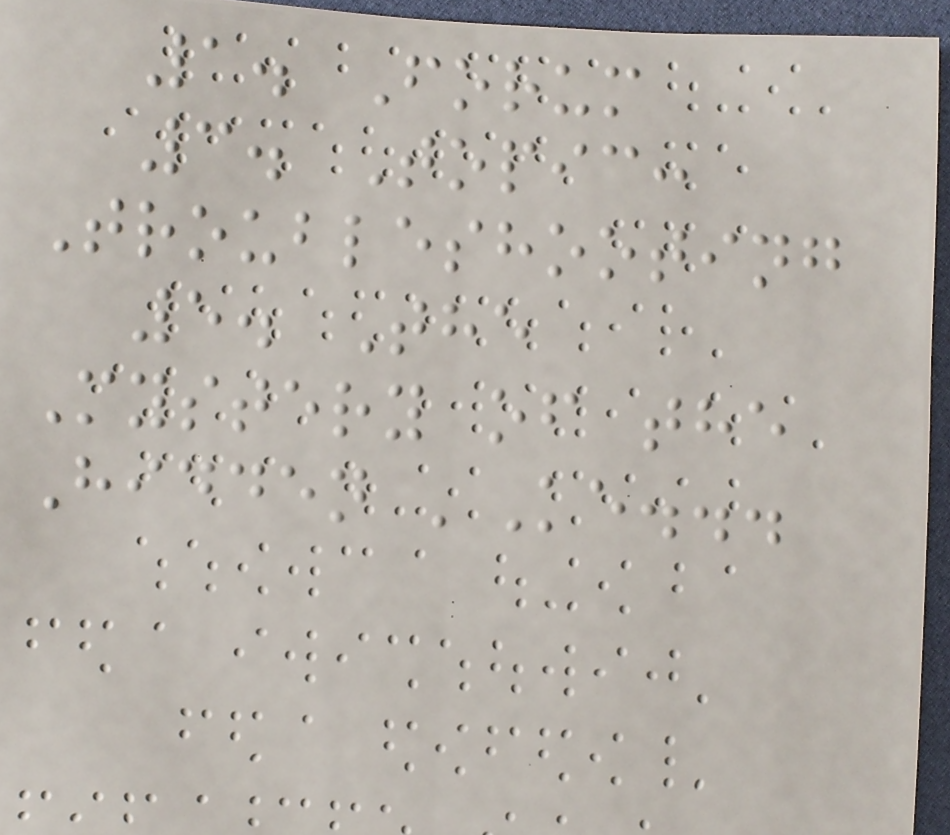1. Forum
3. Topic:
Troubleshooting
5. The
Mystery of the
Hidden 'Ke...
